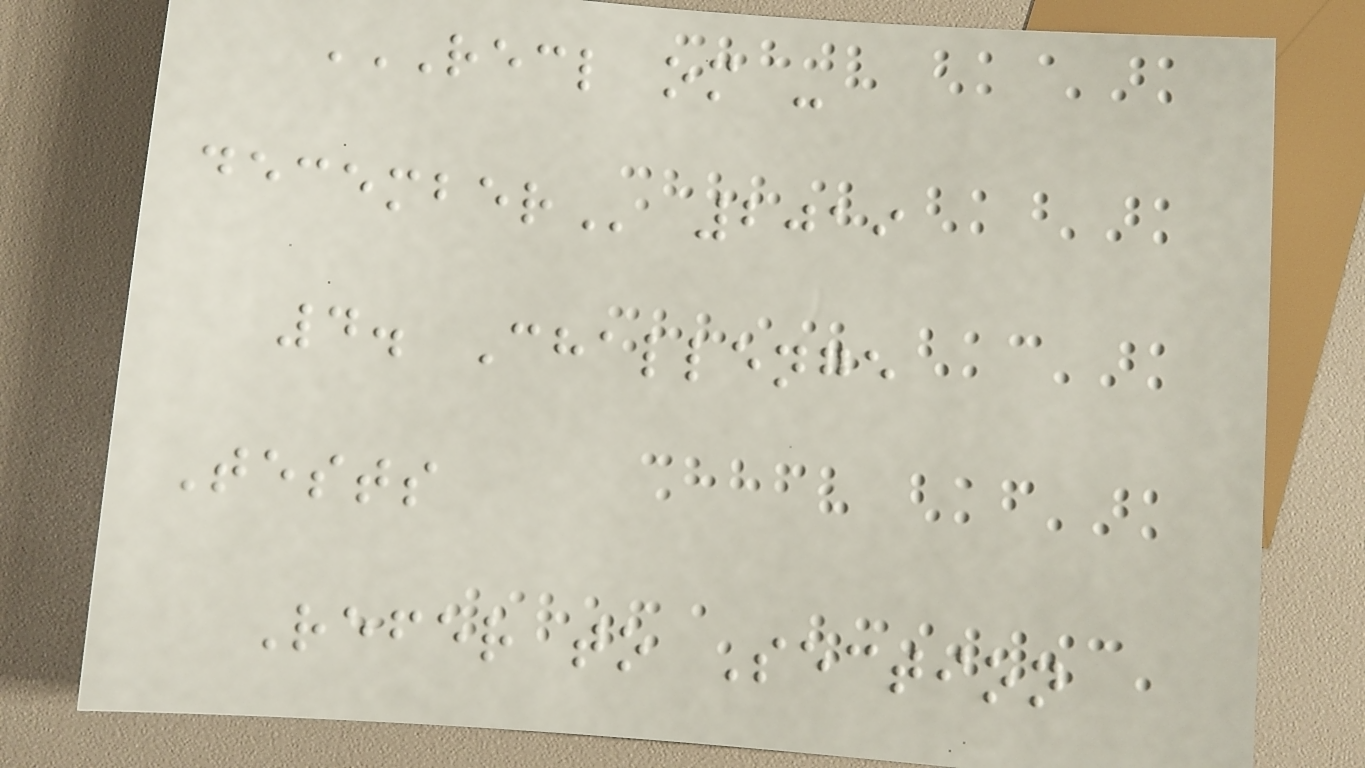RECL OM -
DECEMBER 2019
4. Challenge
Tests
Refer to Section
